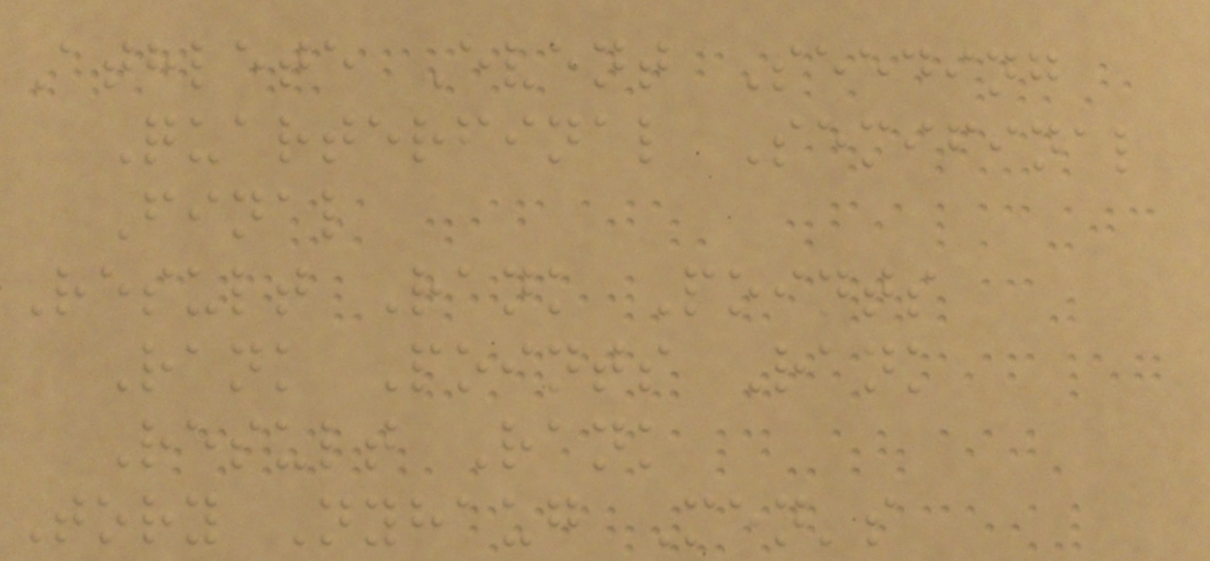Athlete Event Seeding
Quarterfinal Semifinal
Final
Result Rank Points
Rank Points Rank
Result Rank
Tory Nyhaug Men's
